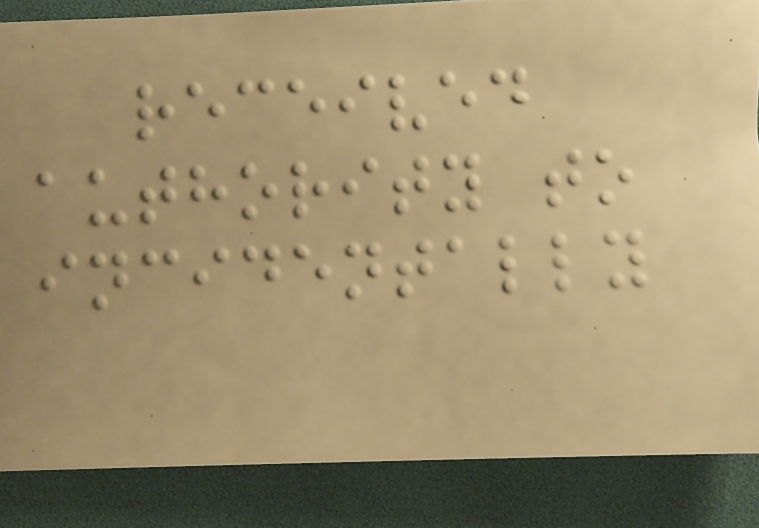received
authority to
incidentally
